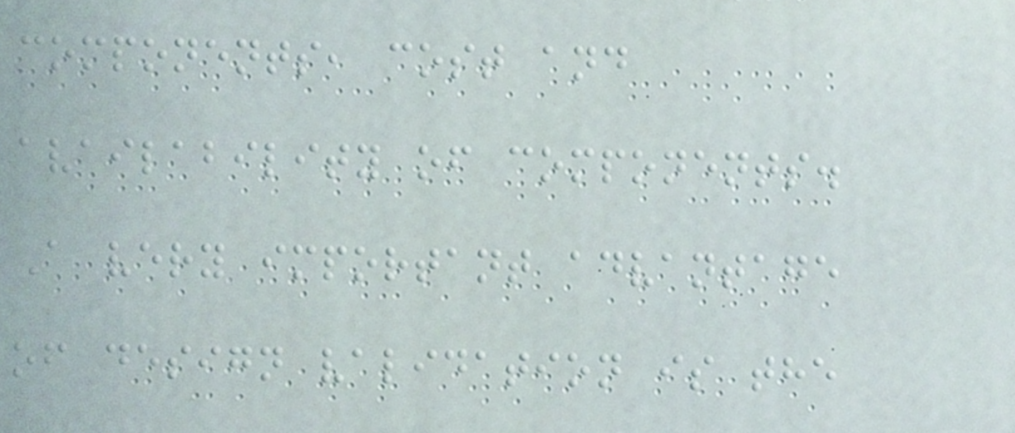components, cost and
availability of components.
A very important advantage
of design validation is the
